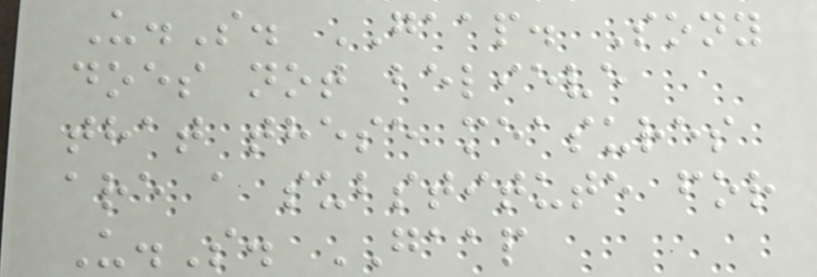U.S. GAAP. Sony
does not believe
that these measures
are a substitute for
U.S. GAAP
